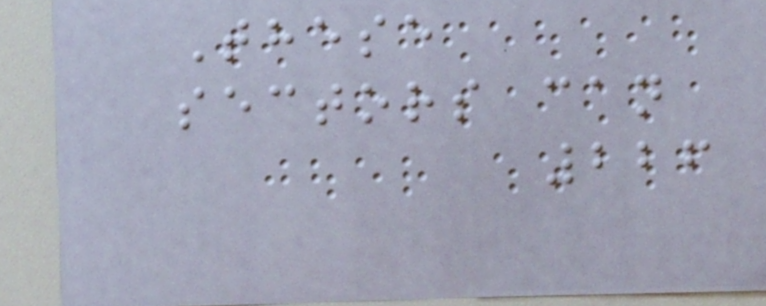These
sectors can
226
